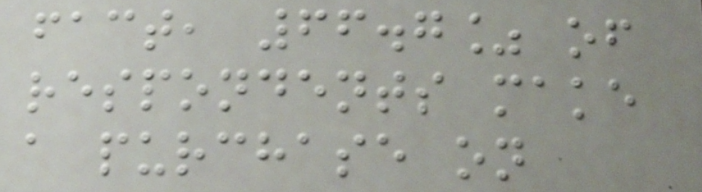fact, 66.7% of
respondents make
a purchase on
